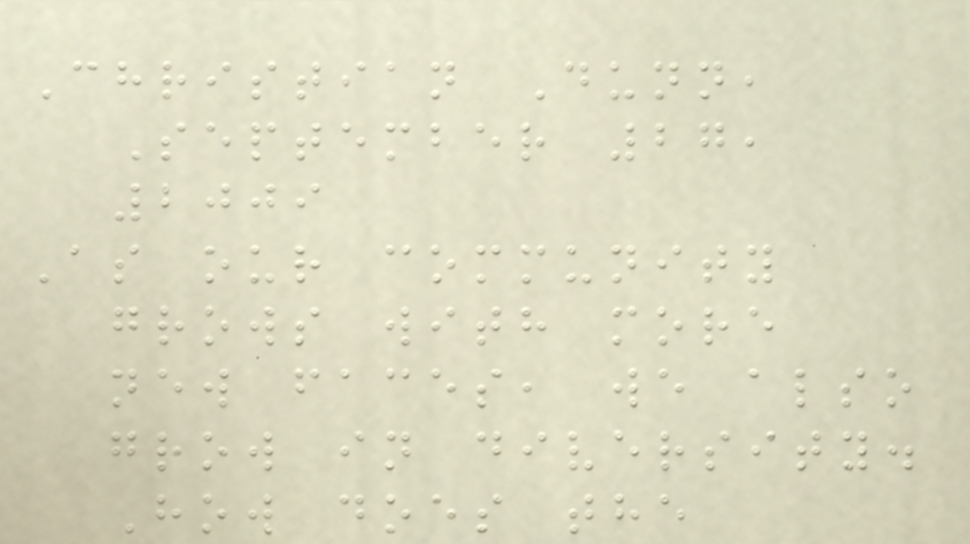Christian Dunn,
September 27,
2009
As our community
grows with more
new faces, we also
grow in diversity.
How does the
